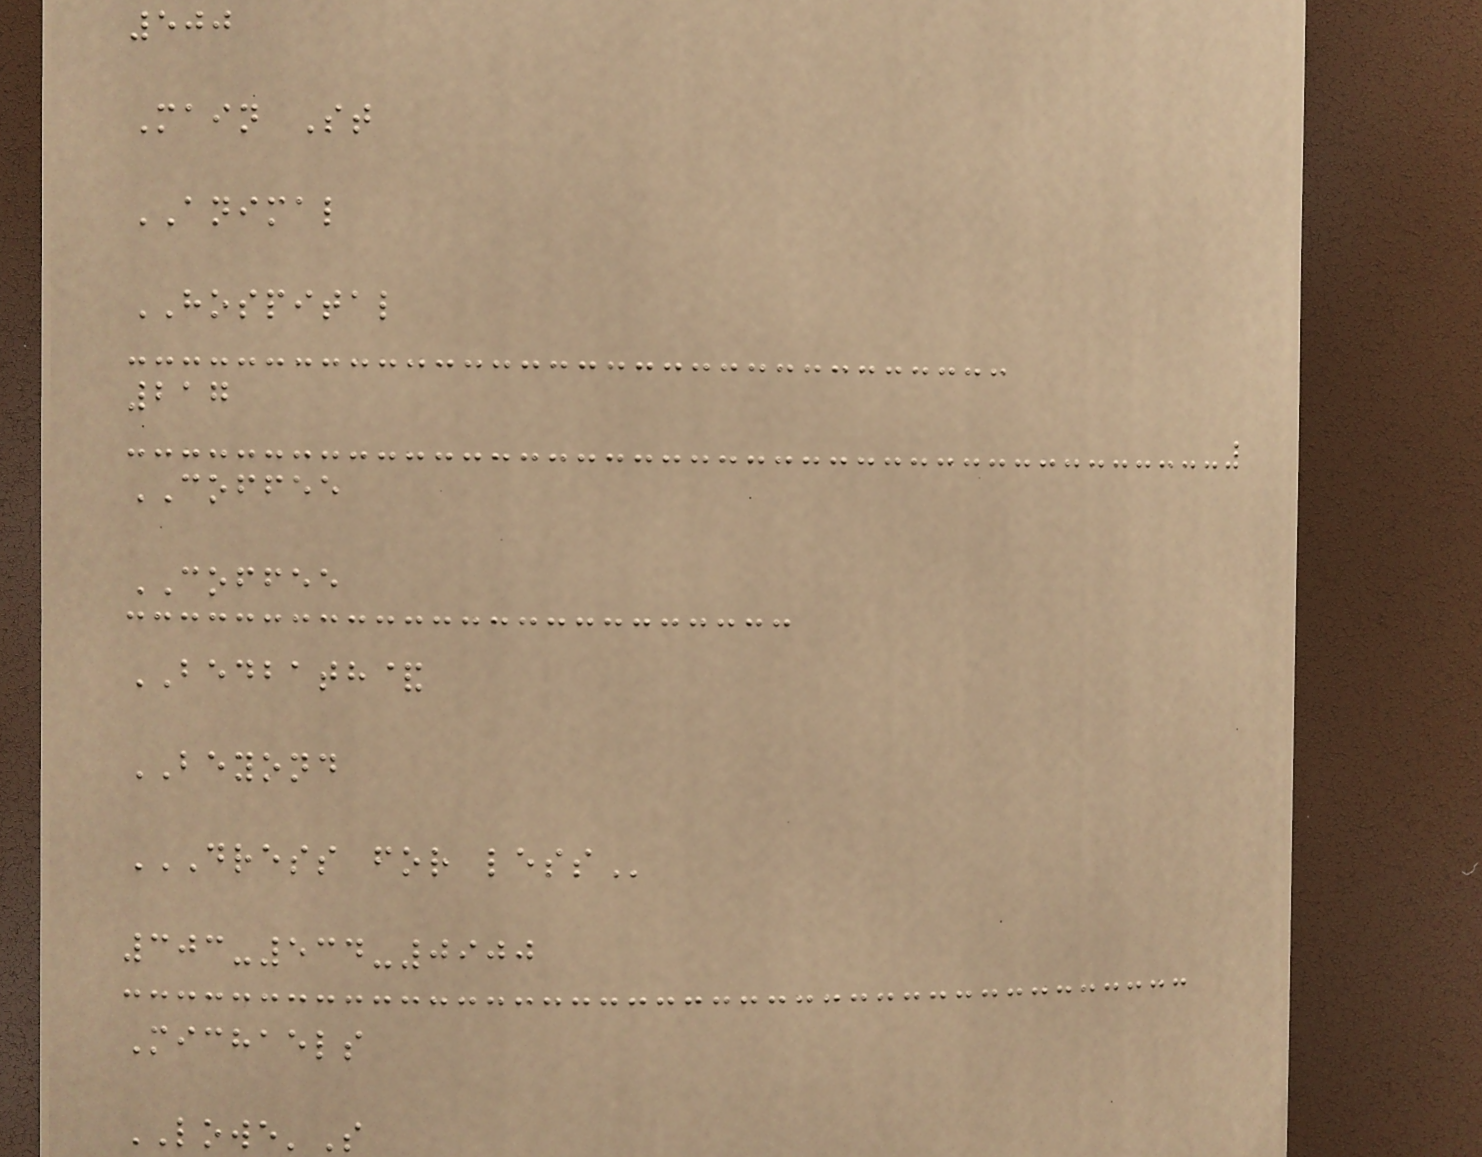500
Main St
ANIMAL
HOSPITAL
217
COFFEE
COFFEE
BEDBATH&
BEYOND
DRESS FOR LESS
303-534-0900
Michaels
LOWE'S
